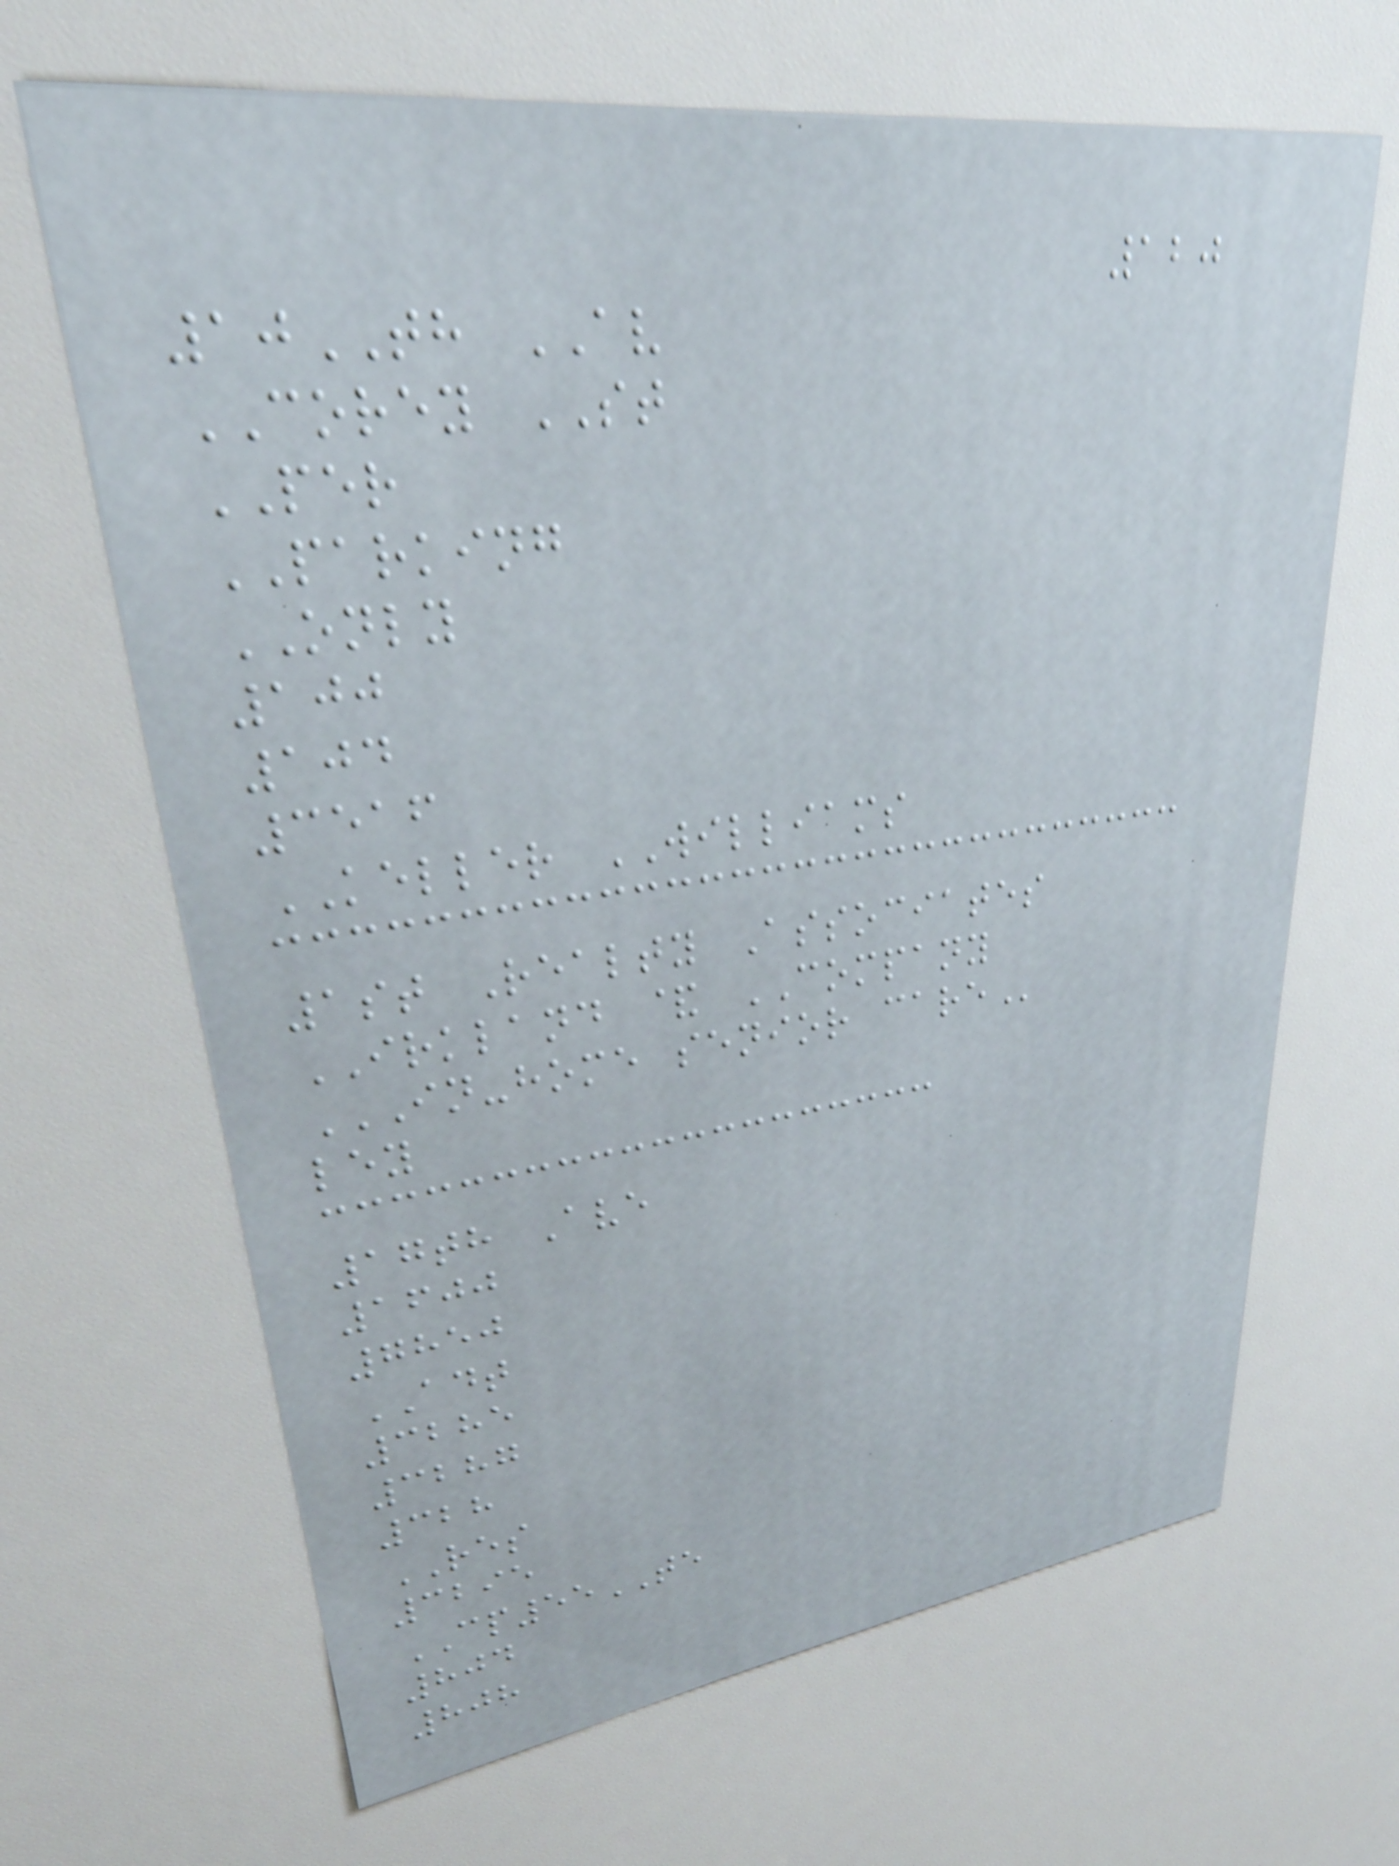120
10TH AV
COREY ST
PER
PARKING
ONLY
100
104
3516
KELLER WILLIAMS
1st Realty Associates
IRKLAND & COMPANY
IN-HOME SENIOR CARE
ley
17th Ave
1600
7850
ADT
3285
3287
328
RES
3295
CP55TE
804
808
